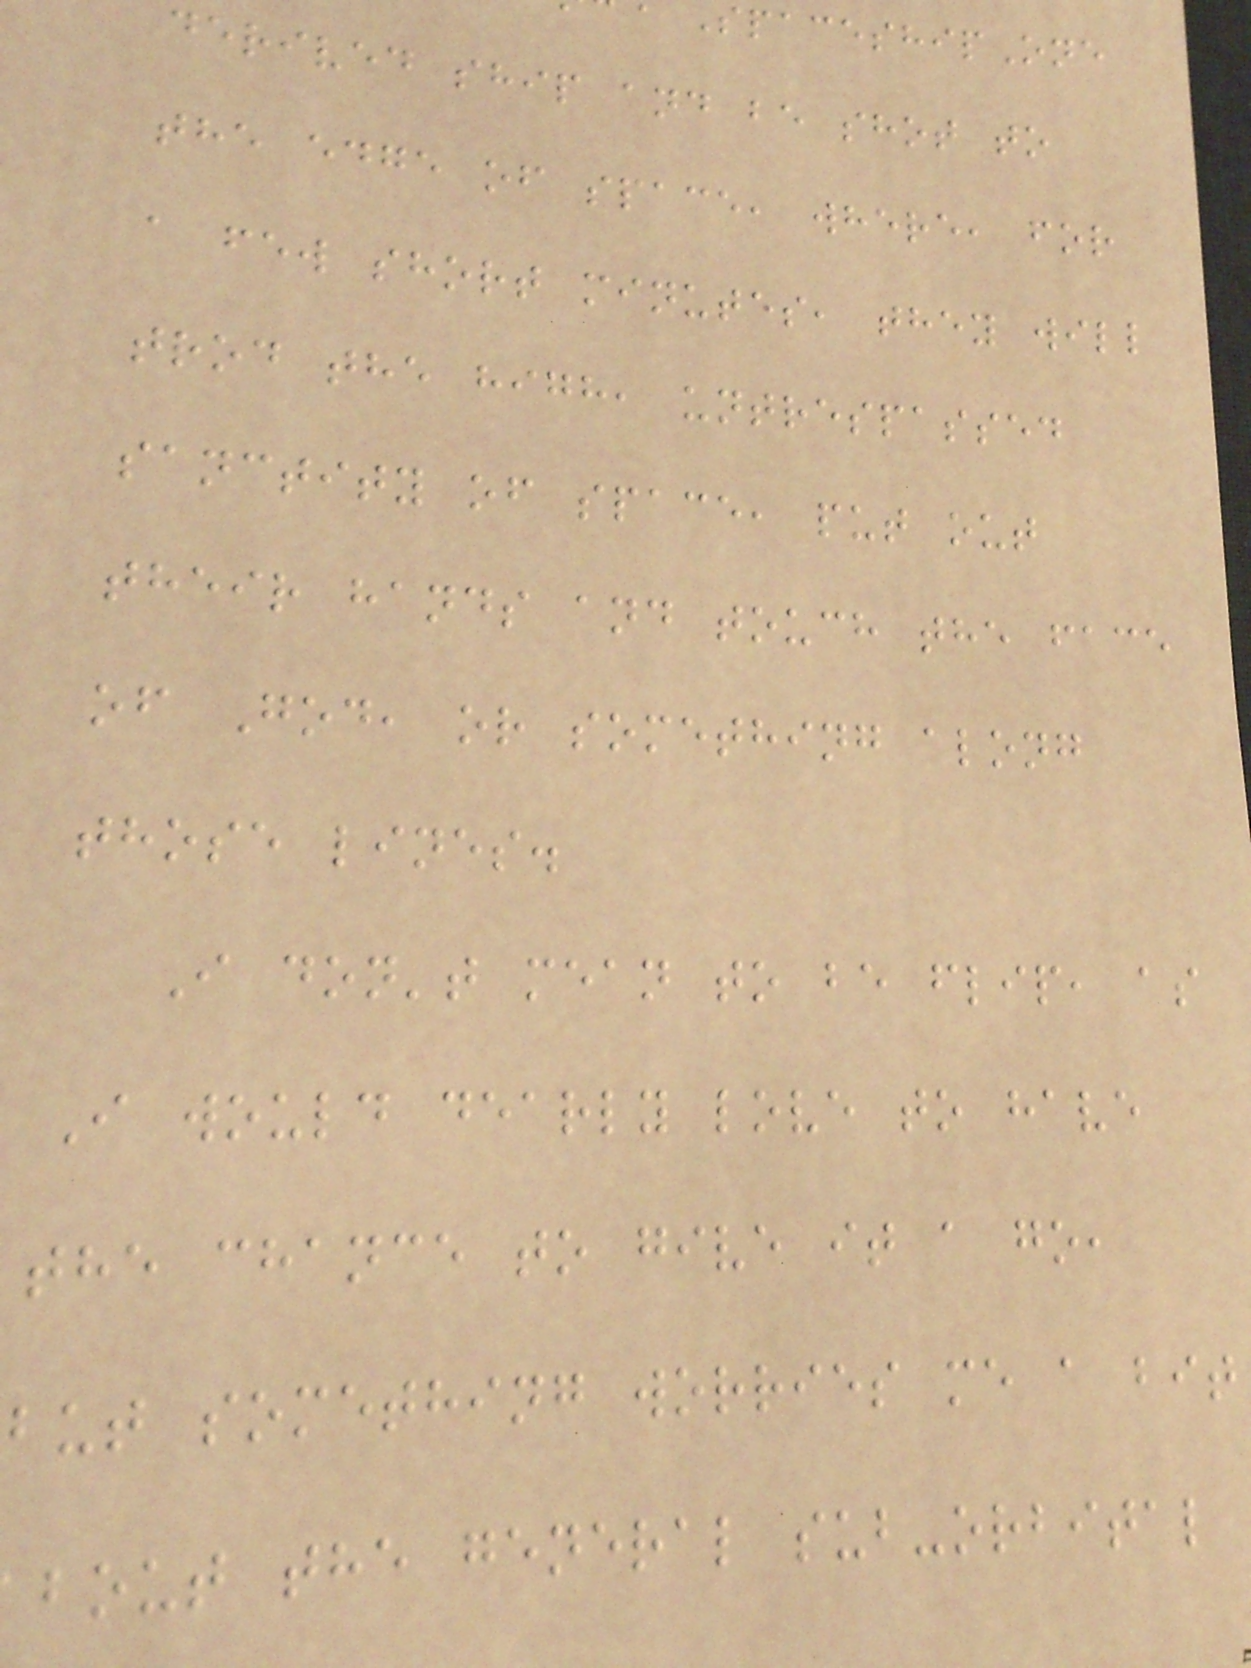paceshipOne
derived ship and be shot to
the edge of space, where, for
a few short minutes, they will
trod the high, untrespassed
sanctity of space, put out
their hands and touch the face
of God, or something along
those lines.
I don't mean to be flip, as
I would dearly love to have
the chance to give it a go,
but something worries me a bit
bout the general sub-orbital
